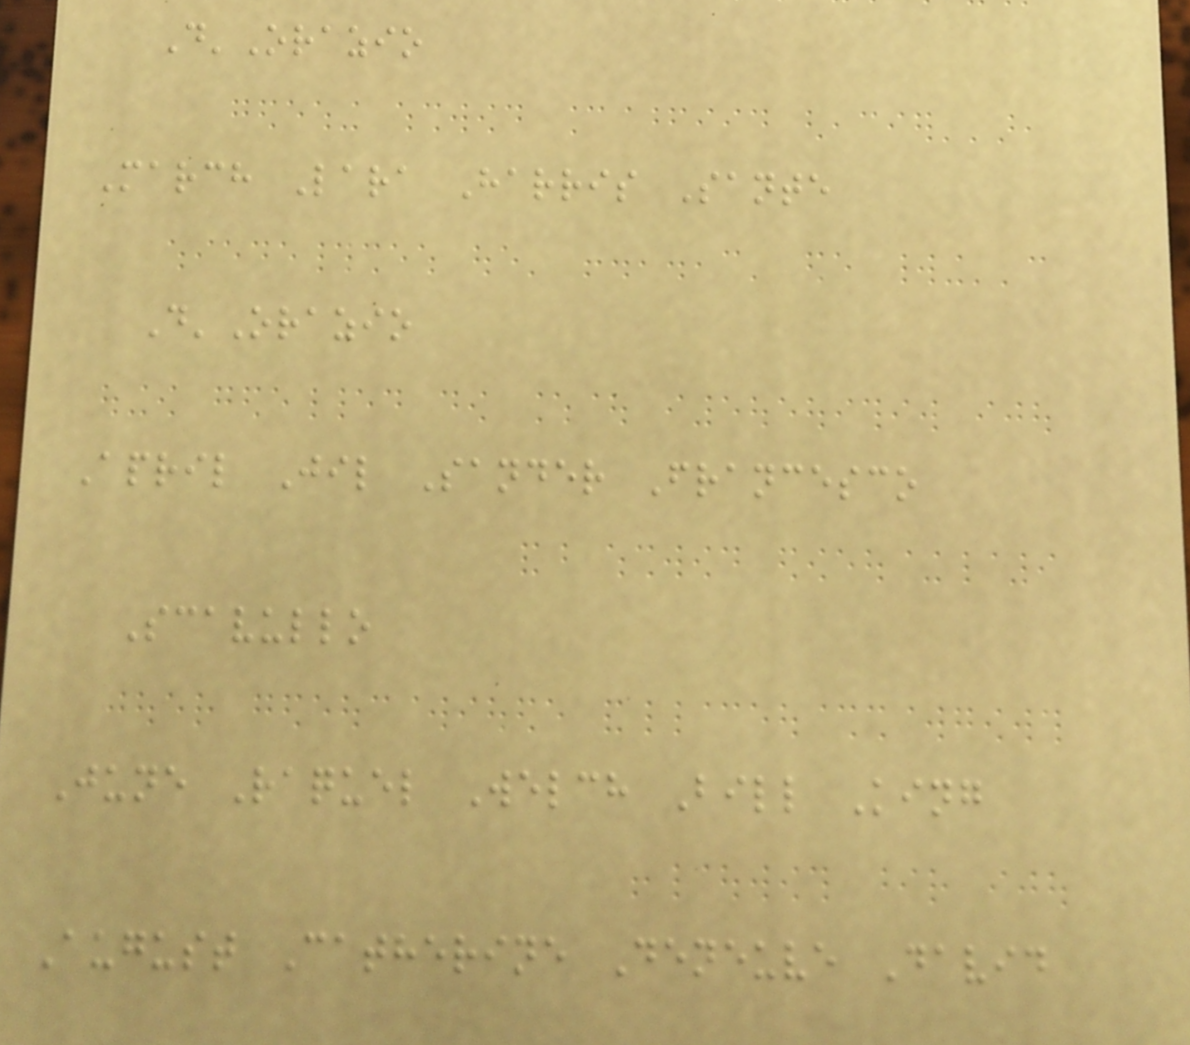D'Orazio
March Lara Harris Sante
D'Orazio
April Jil Sander Francesco
Scavullo
June Raquel Welch Bill King
August Catherine Deneuve David
